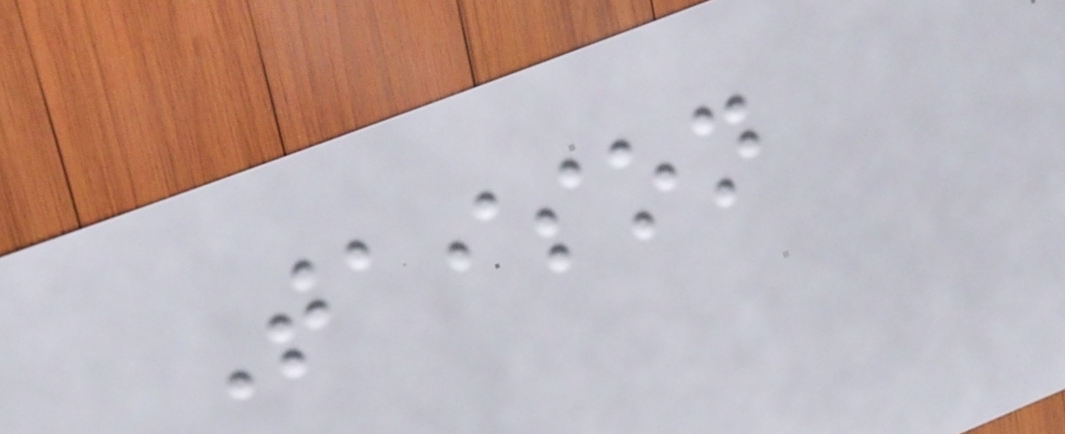Taison
